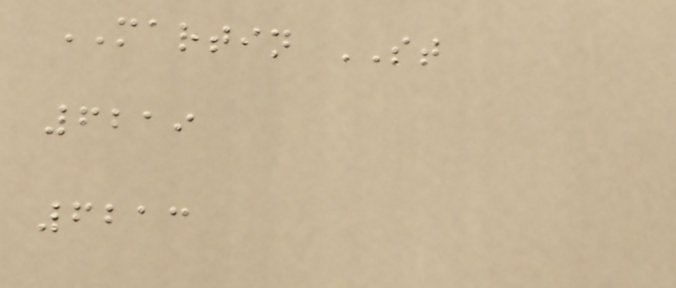MARTIN ST
6219
6213
